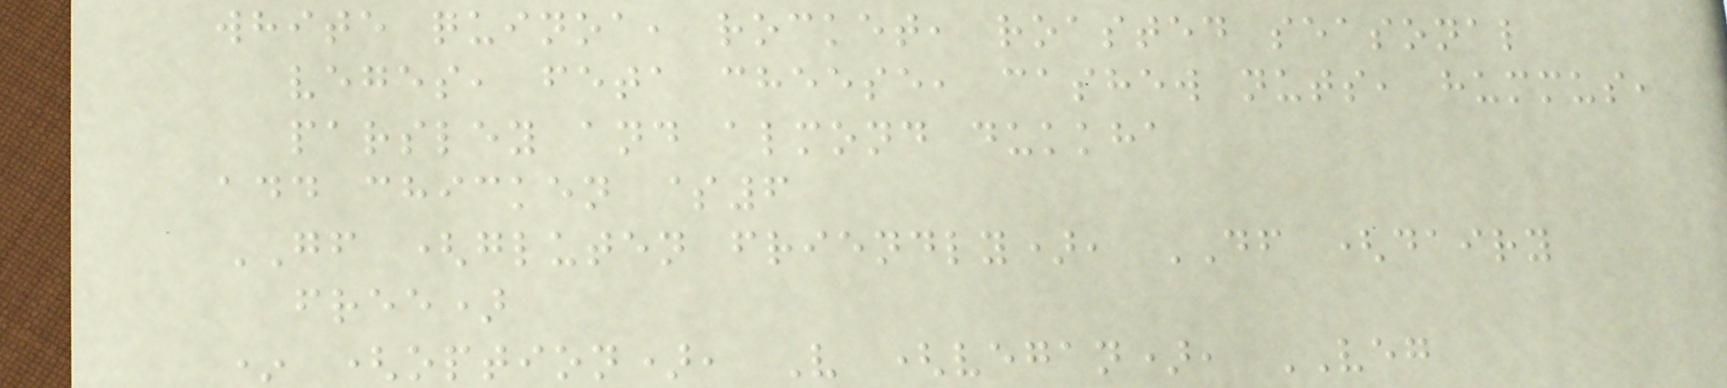white quinoa, rocket, roasted seasonal
veges, feta cheese, cashew nuts, hummus,
parsley and almond dukkha
add chicken $6
GF (gluten friendly), DF (dairy
free)
* (option), V (vegan), VEG
